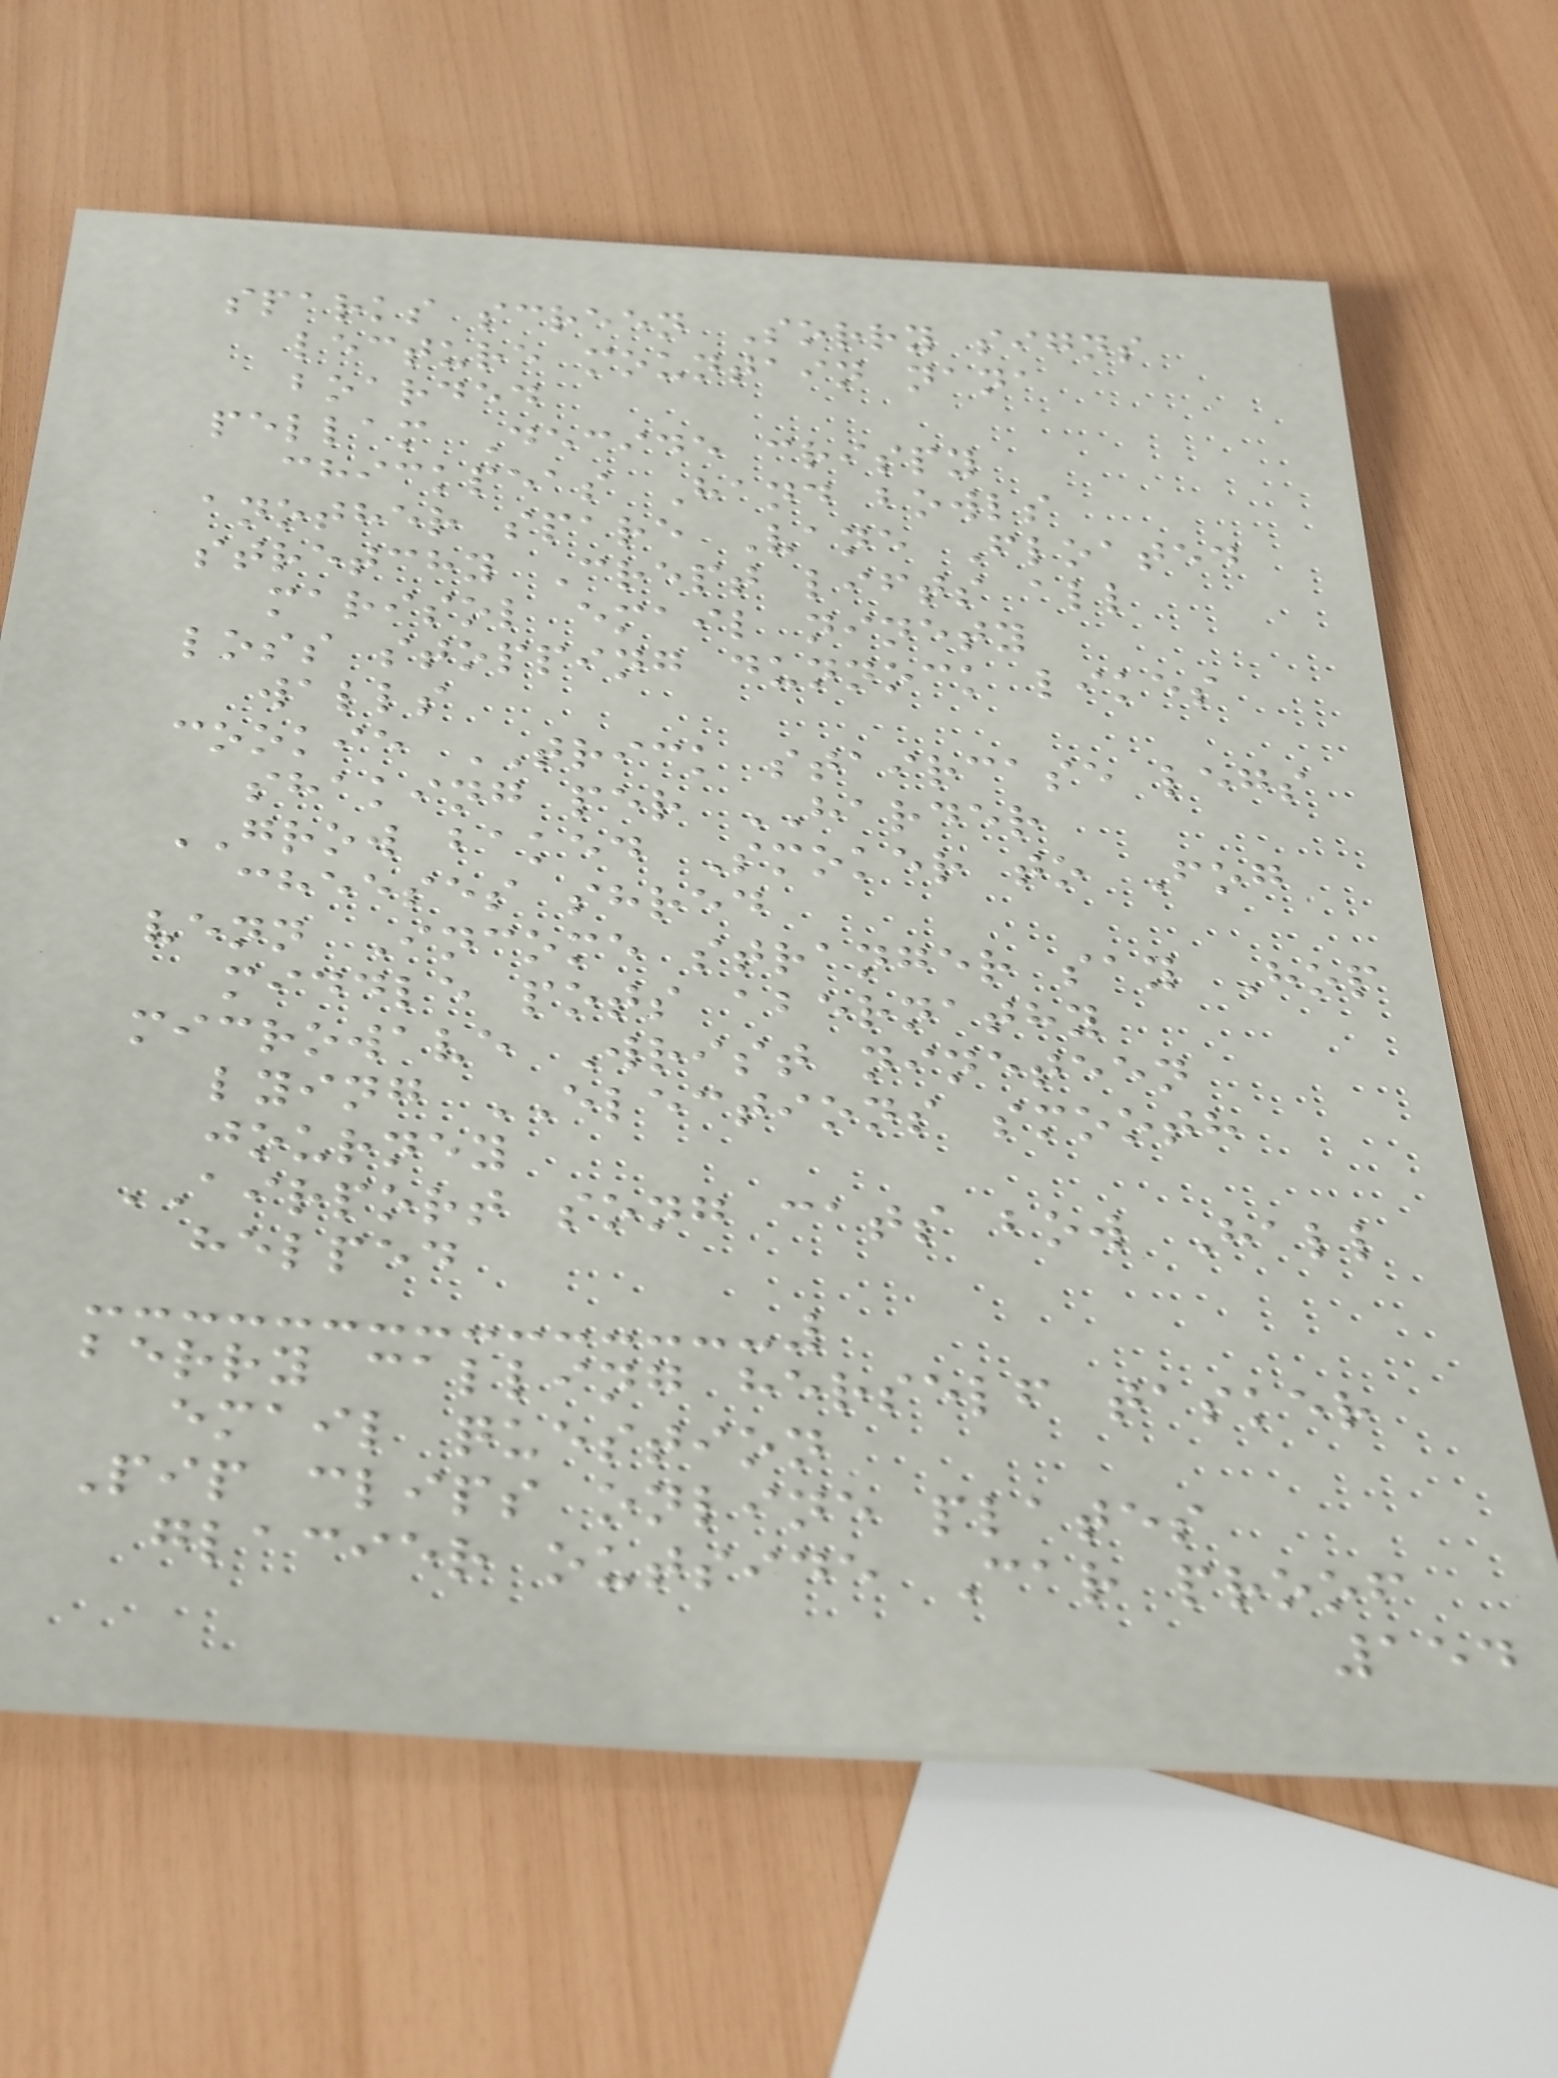sparks screen Sorry signs
lecture mountain nana
boarded
pellam Decide crispy
chickpeas Hand bowls
another spare Vane Floated
stretchy Crept lifts all
marisol email ninety
loss stopping dunnock likes
walls
cookie TRICK staircase legs
shaking per HARDER
GROW baked Smoker to Fog
cheeses shred
venn Income stranger say Hop
middle pots abernathy
microwave Wrist nineteen
lying ELECTIONS smooth
journey
AIRPORT song cats bow Hall
helped
berry calling herself tasker
email question
Pip clips online plates
glacier outside Car proof
154
